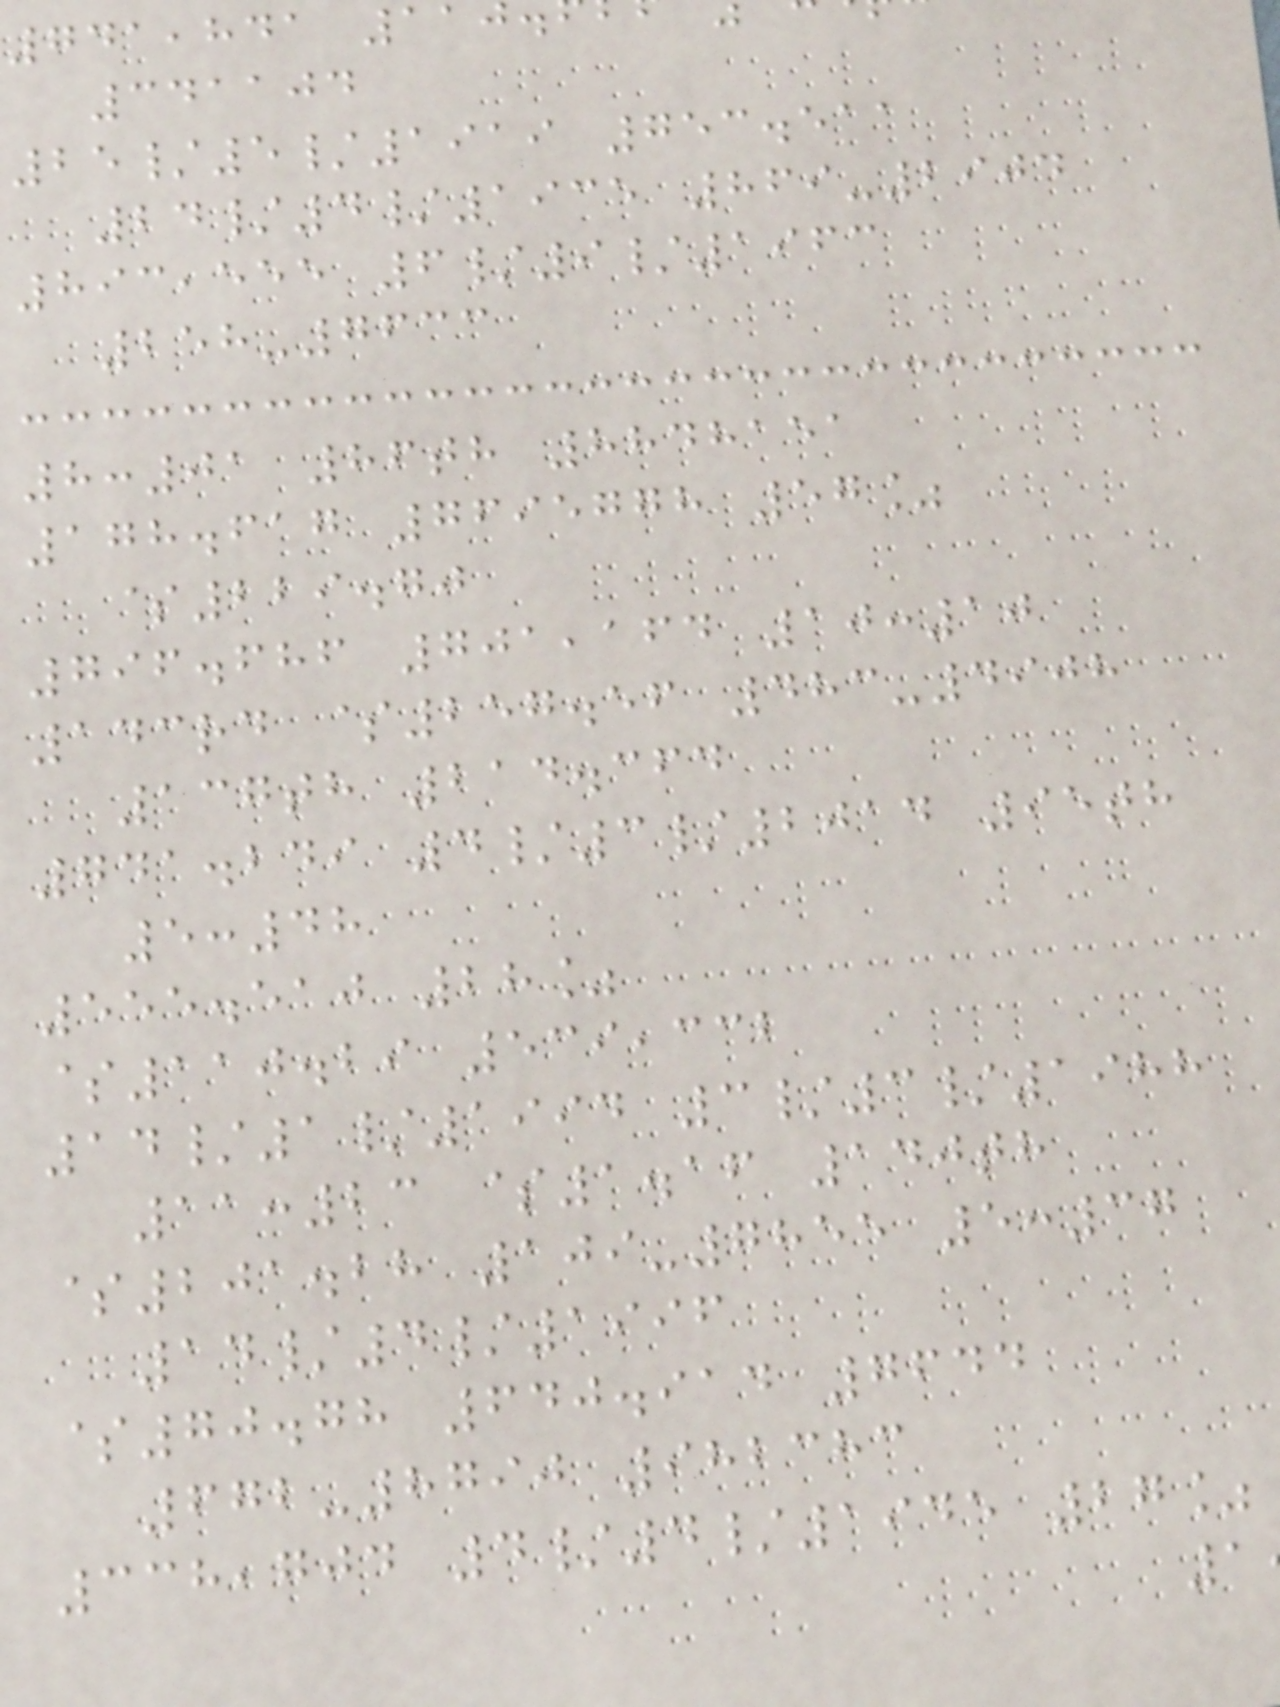741,841 11
341104
25/5/1919 753.511
24/4/1935 869-2904
893,555 6/9/1963
258-7633
8:01 86th 8848151
178.617 7695778 57%
$229.70
796.686 701,164 10:10
143rd $257.56 483-4908
137th 214.364
741.249 4/3/2014 95th
5:48
555.510 28%
$110.29 539,332
14/1/1994 3/3/1988
11:23 $1.16 140th
$201.28 109-7855 5:37
14/4/1996
$70.78 640.914 7644
672-8790 982383
338,704 4/4/1945 27%
